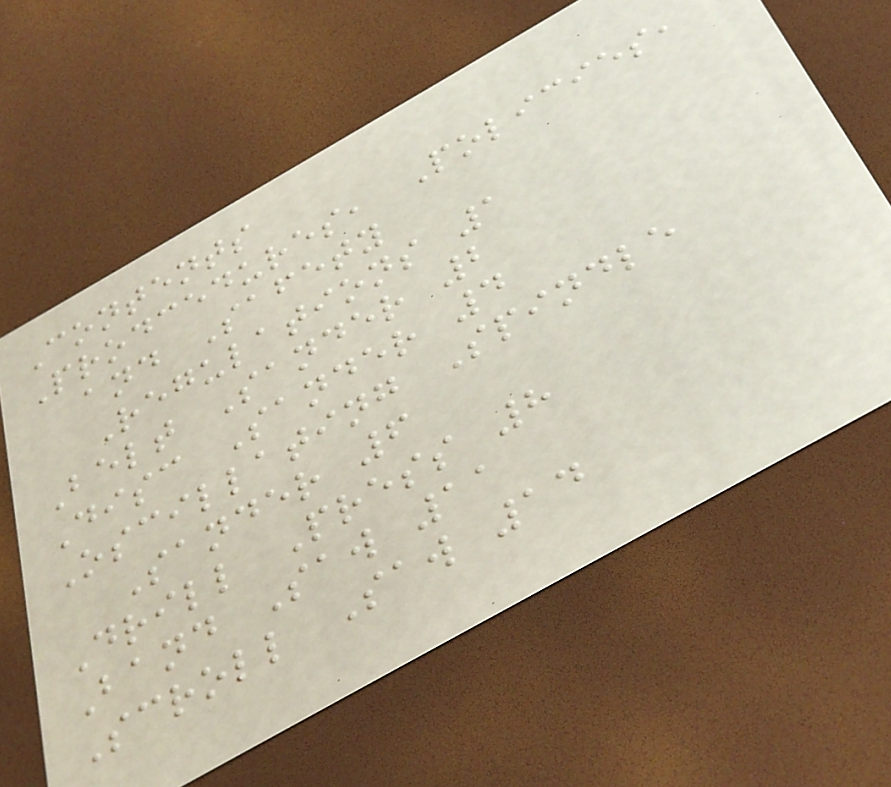Contents
Prodcedures, Policies,
and Safety
Regulations 1
Belt Sander 2
Disc Sander 4
Oscillating Spindle
Sander 6
Drill Press 8
Band Saw 11
Scroll Saw 14
